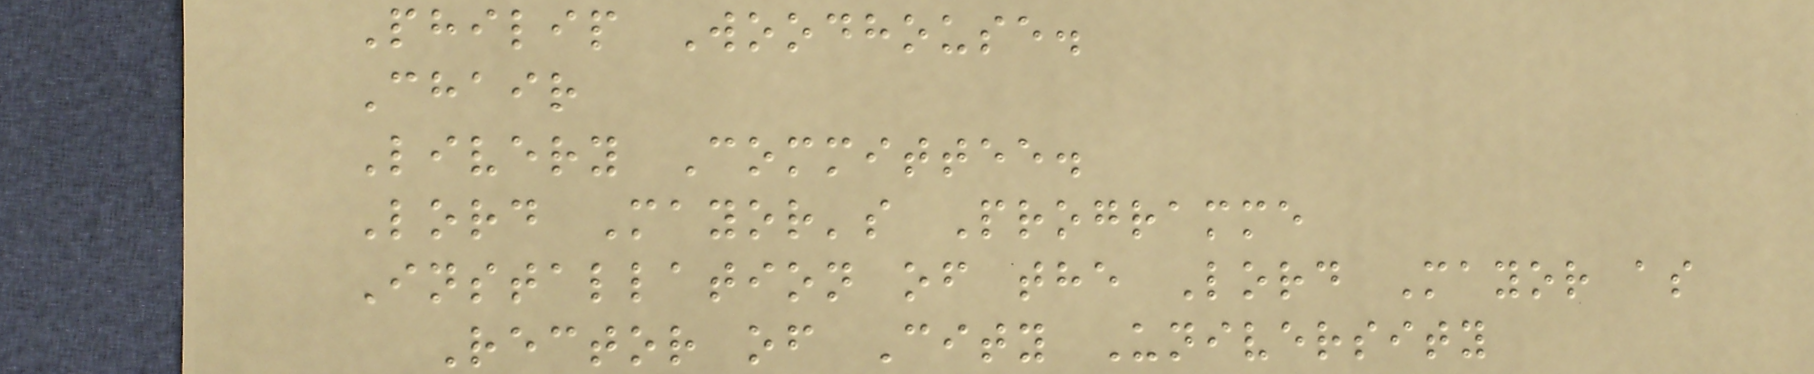Philip Woodhouse.
Chair
Livery Committee.
Lord Mayor's Programme
Installation of the Lord Mayor as
Rector of City University
